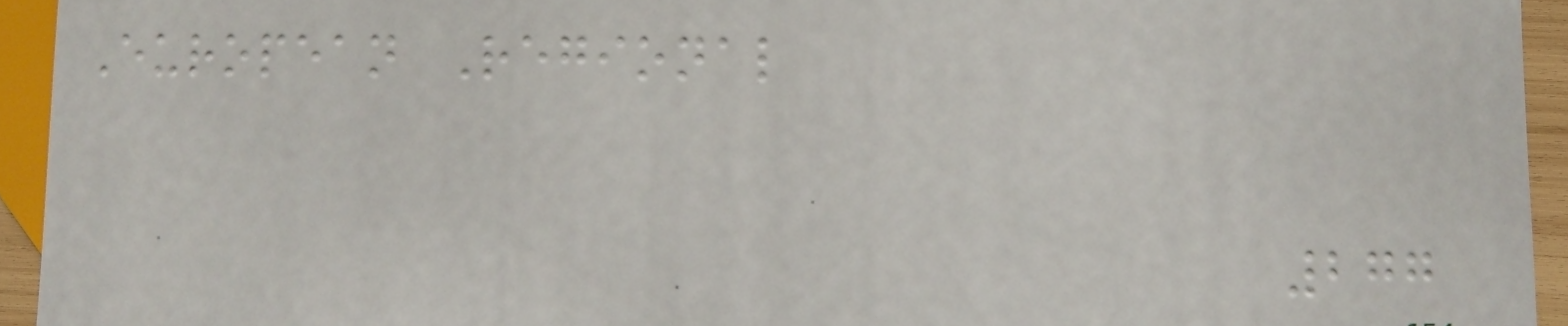European Regional
277
